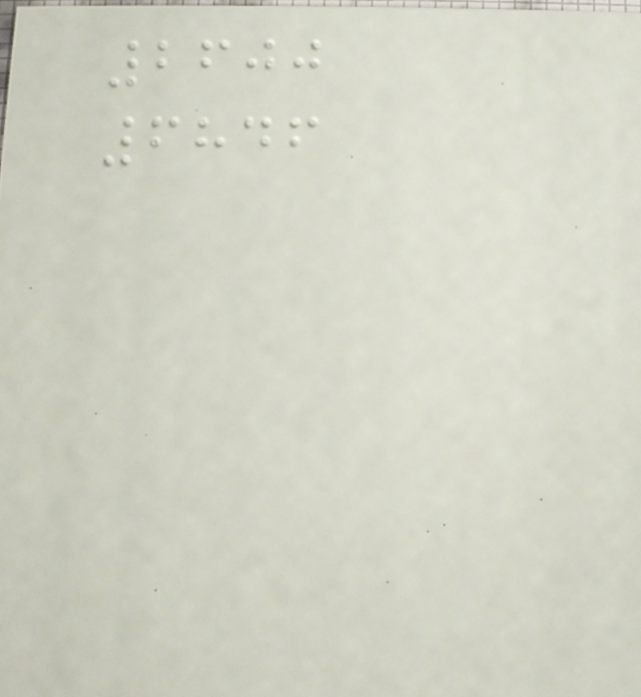2600
6846
